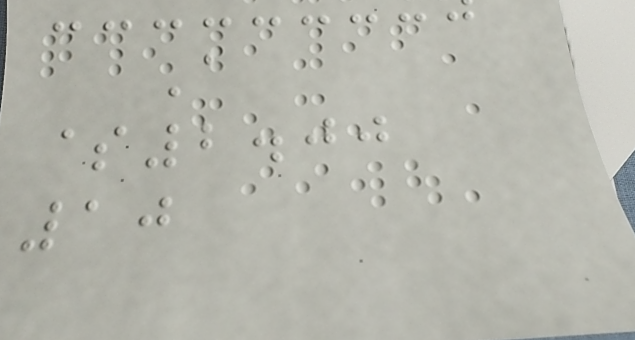A
$2.00
10
